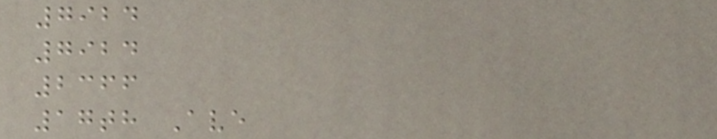7924
7924
2366
17th Ave
